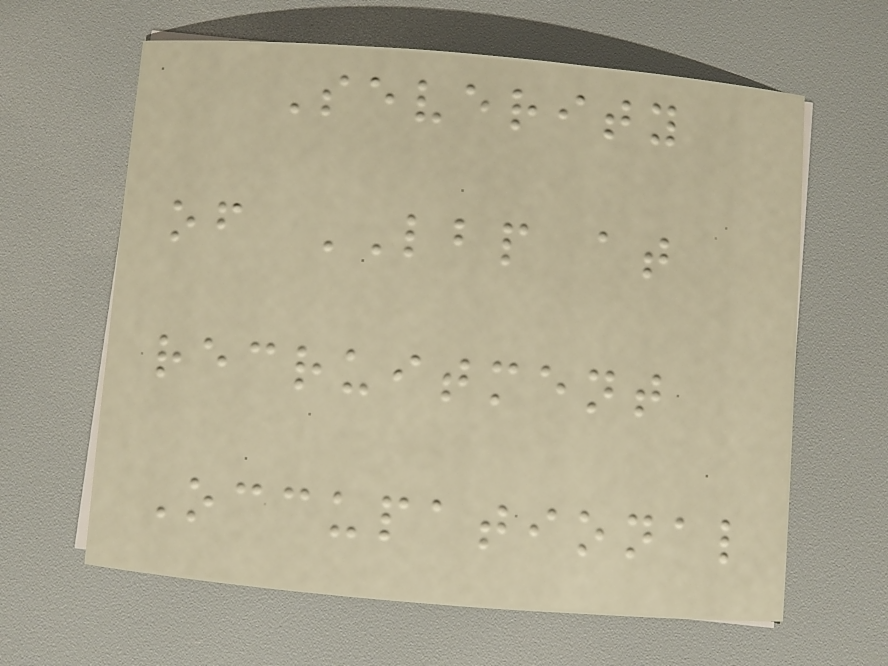Severity
of LBP at
recruitment
Occupational
